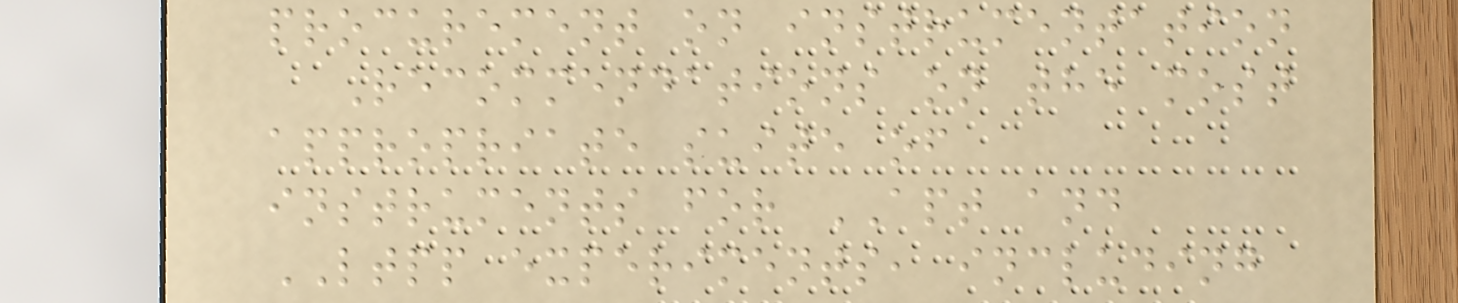procurement on instrumentation
Recommendations on the most
appropriate suite of
instruments for APT and
LTPP experiments, including
